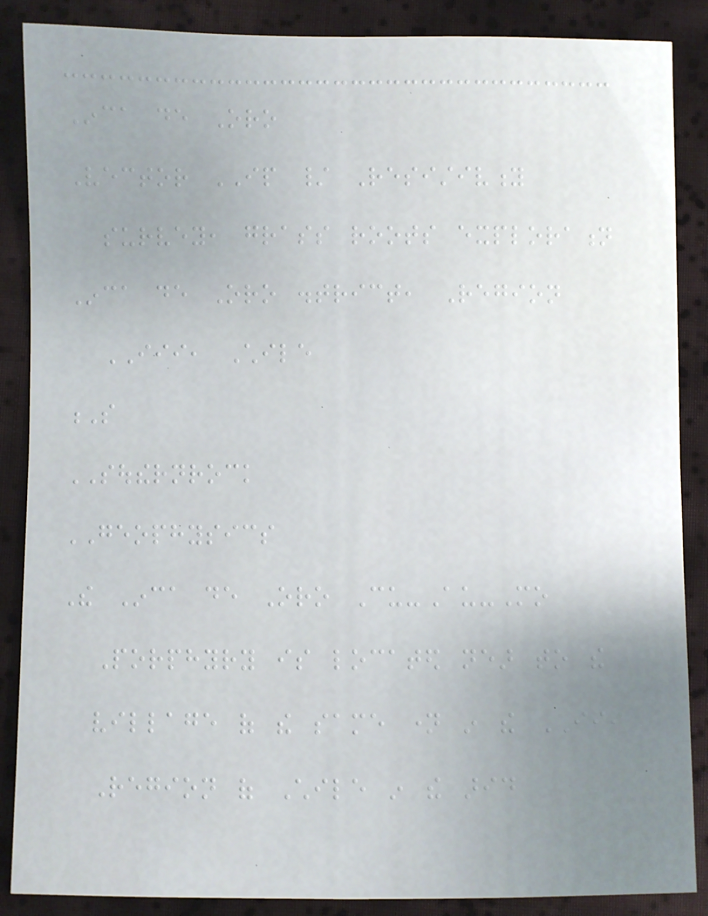Inca de Oro
Vector IP / Resistivity
survey, grass roots exploration
Inca de Oro district, Region
III, Chile
S
SOUTHERNROCK
GEOPHYSICS
The Inca de Oro Cu-Au-Mo
Porphyry is located near to the
village of the same name in the III
Region of Chile in the arid
